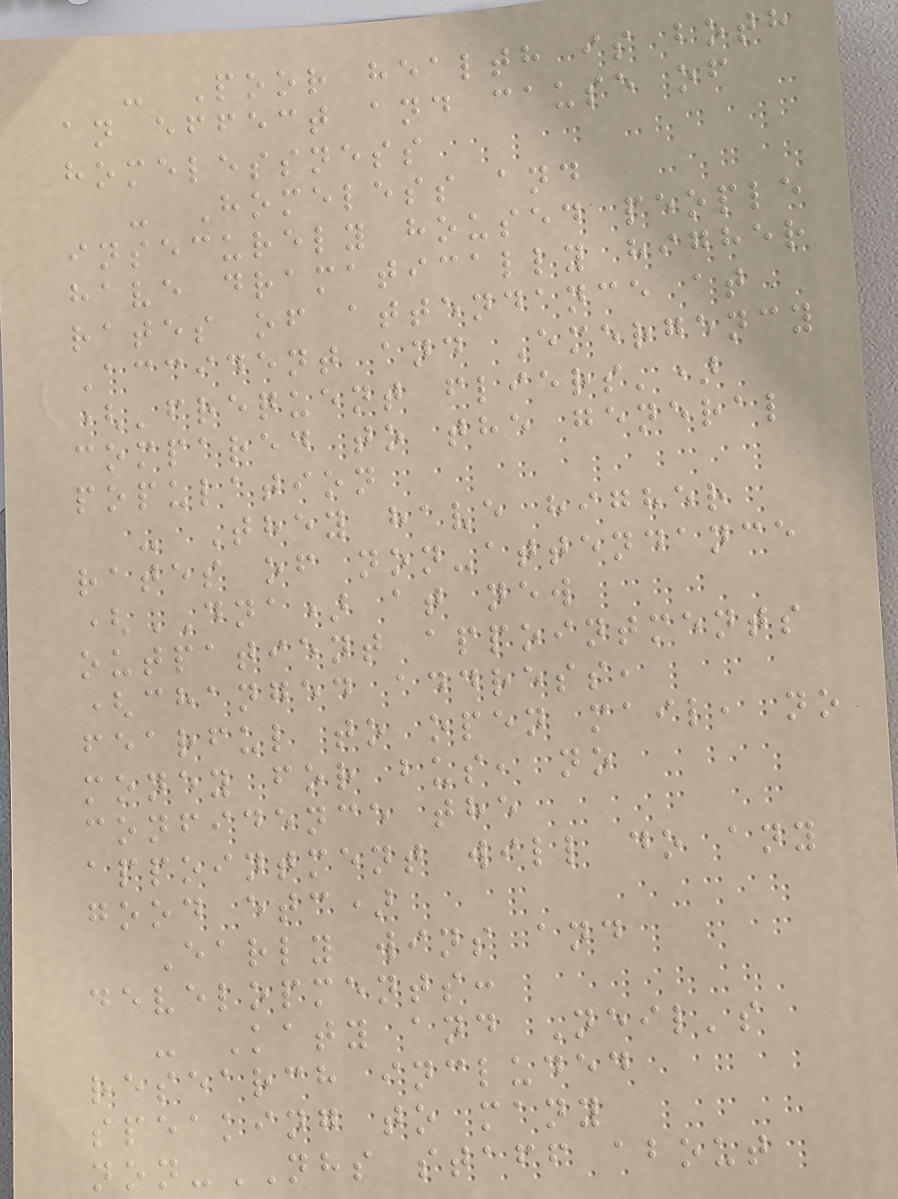- Poor health is both
an effect and cause of
homelessness
- Homeless and
insecurely housed people
have dramatically higher
rates of attendance at
Accident and Emergency
('frequent fliers')
compared to the general
population
- They have higher
rates of non-attendance
(DNA) at new
outpatient appointments
(changed address,
fearful to open mail, no
money for bus, no
confidence the
appointment will do any
good etc)
Early wins and
developments:
- Katy and Neil's
research included
speaking to many
non-NHS staff about
